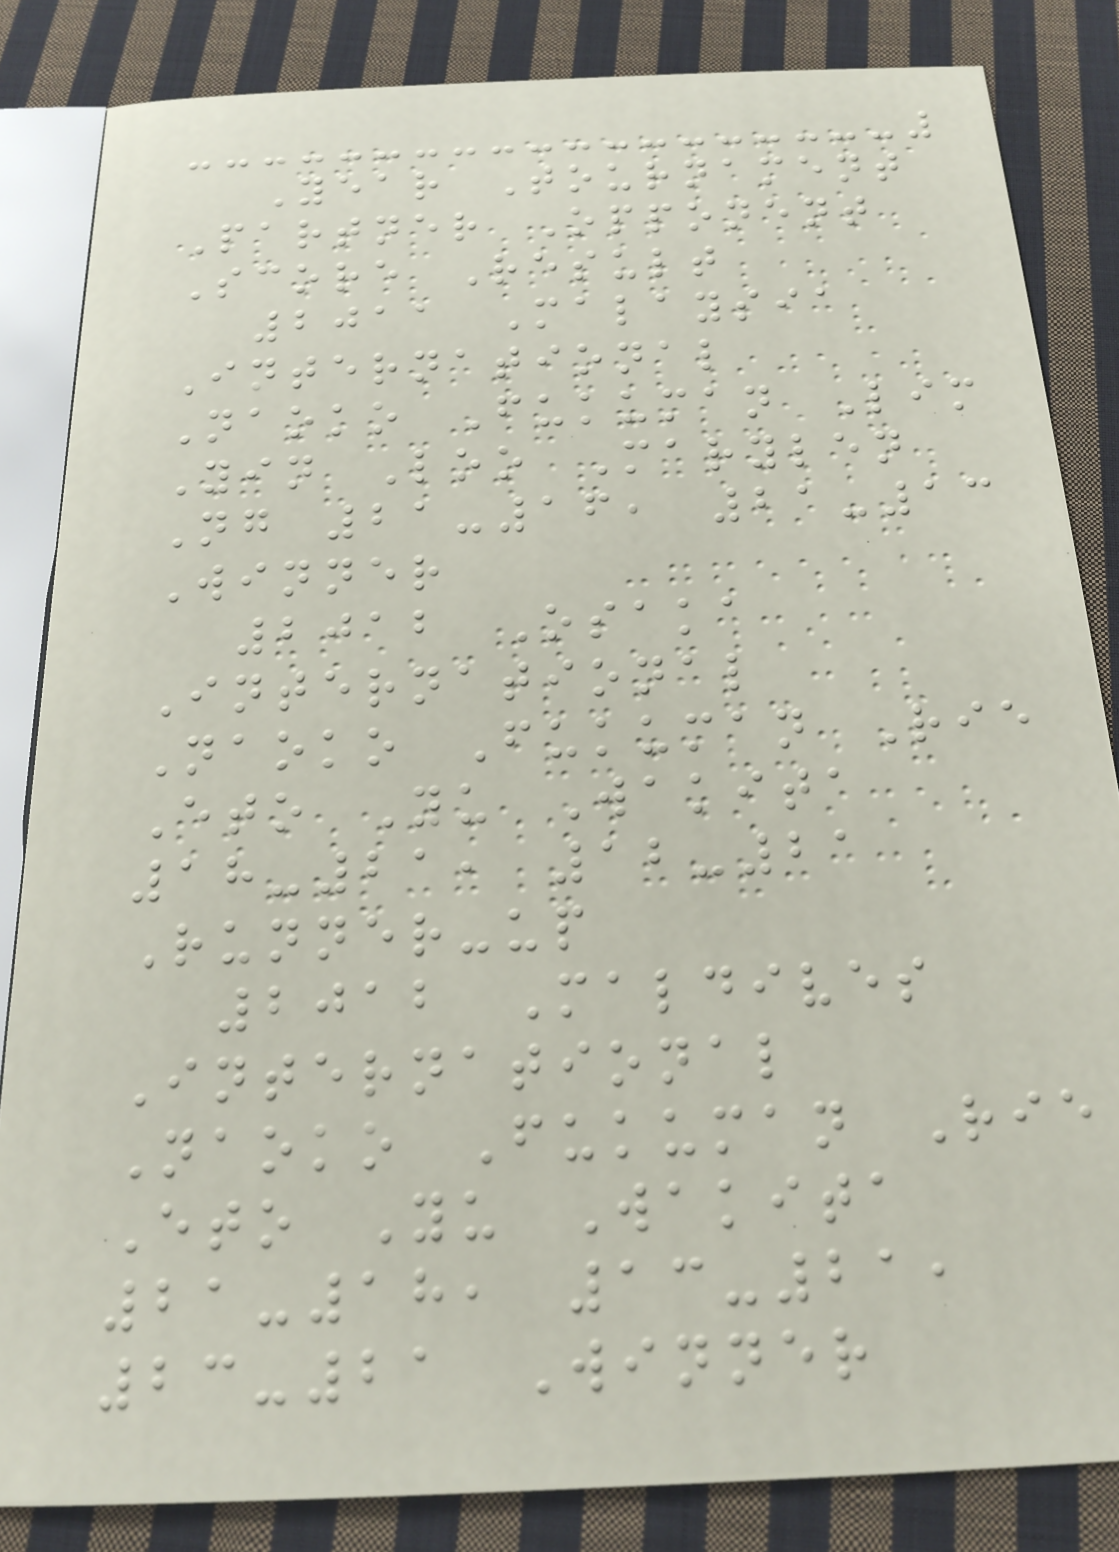Year Tournament
Partner Opponent
Score Result
2011 Malaysia
International
Naoko Fukuman Lim
Yin Loo Marylen
Ng 21-16, 21-13
Winner
2012 Osaka
International
Naoko Fukuman Rie
Eto Yu Wakita
18-21, 12-21
Runner-up
2012 Maldives
International
Naoko Fukuman Rie
Eto Yu Wakita
21-18, 13-21,
23-21 Winner
